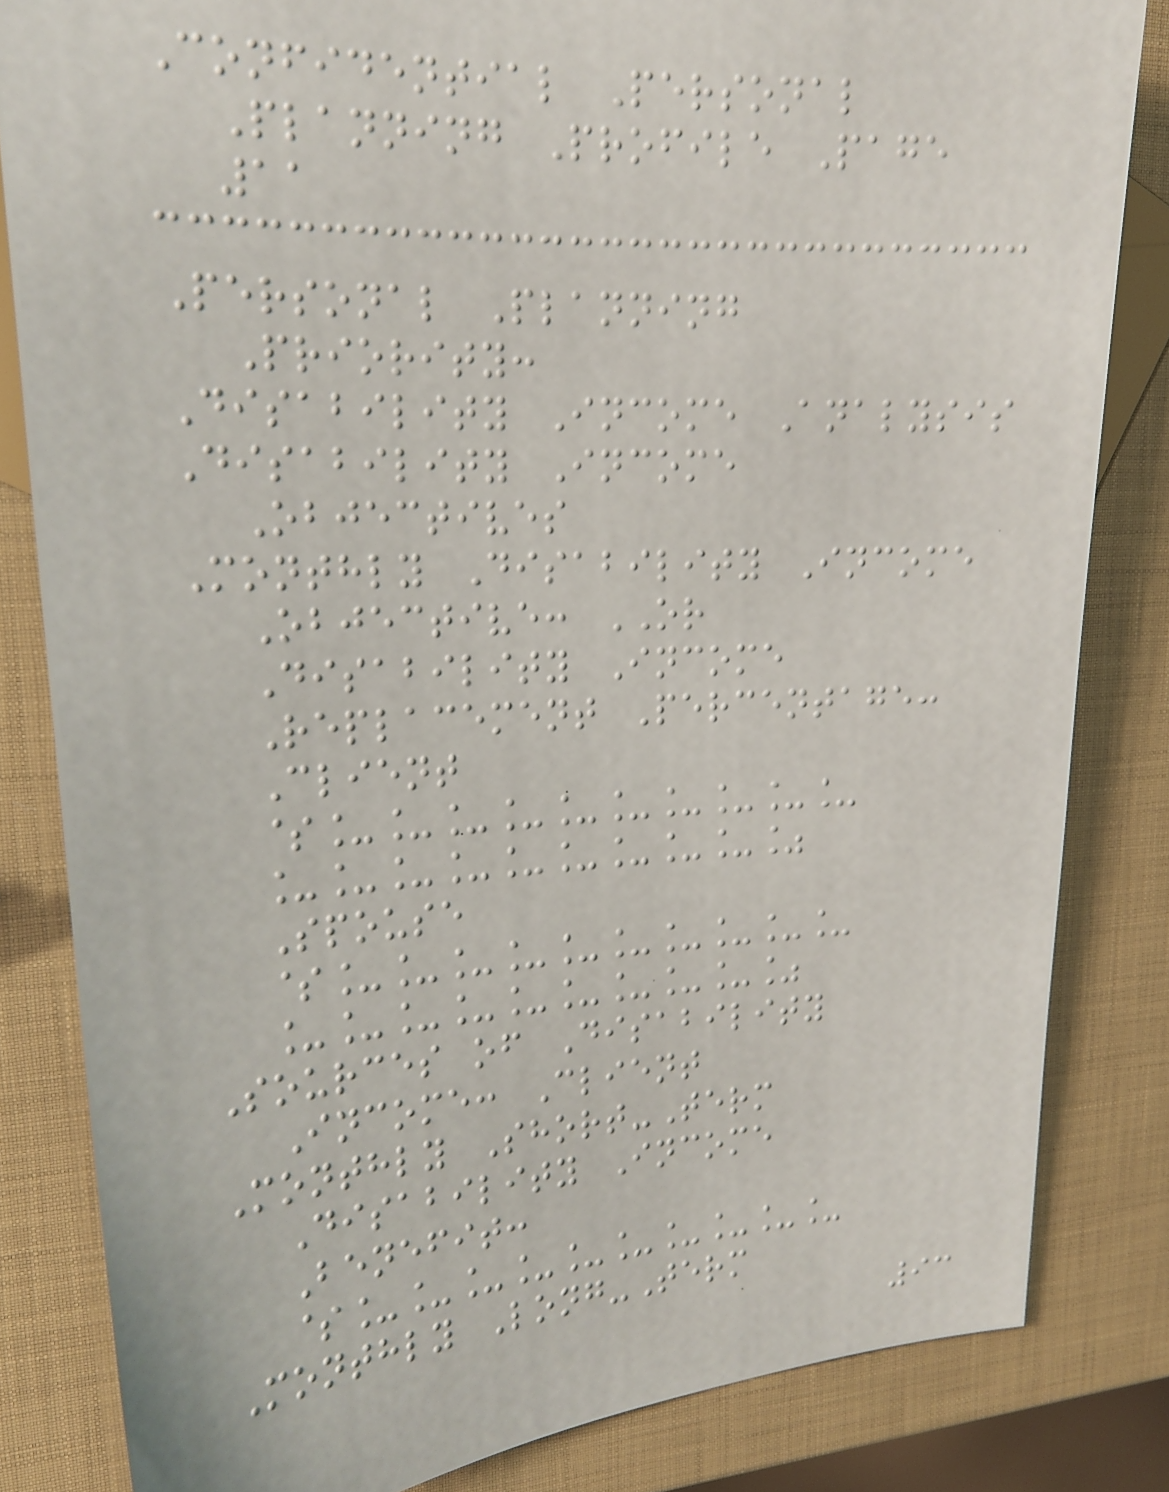Confidential Personal
Planning Profile Page
11
Personal Planning
Priority:
Disability Income Analysis
Disability Income
Objectives
Monthly Disability Income
Objective: OR
Disability Income
Replacement Percentage:
Client
$__________
_________%
Spouse
$__________
_________%
Sources of Disability
Income: Client
Monthly Short-Term
Disability Income
Benefit:
$__________
Monthly Long-Term
93
